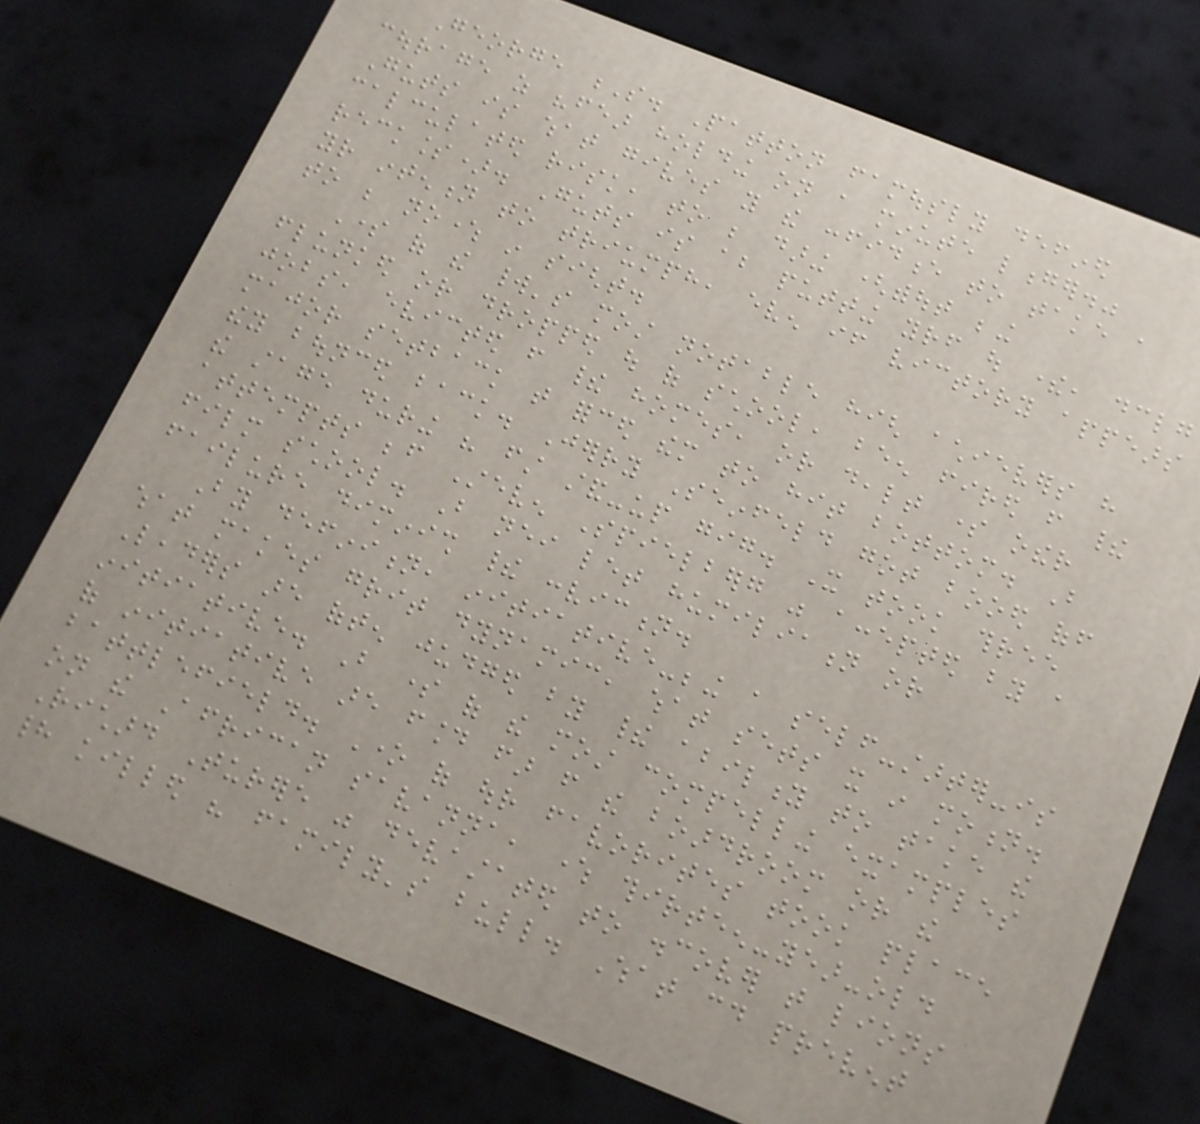George S. Patton famously defined
courage as "fear holding on a minute longer."
Guts is what gives you the confidence to take a
calculated risk, to be daring (without being
reckless). Guts is about putting yourself out there, declaring
your intention to triumph, even if victory appears
to be nowhere in sight.
Some of the world's most notable high achievers have
flunked or dropped out of school, been fired from their
jobs, evicted from their homes, or dealt some other
major setback that forced them to hit bottom. But
they bounced back. Jerry Seinfeld got booed off
the stage during his first stand-up gig. It took three
attempts before Steven Spielberg was accepted by a
film school. But neither let humiliation or
failure diminish their conviction.
By definition, initiative-being a self-starter-is
what makes grit dynamic, what sets it in motion.
Leaders are often judged by their ability to take the
initiative. But some of the most compelling examples
of initiative are found far from the boardroom or the
battlefield. One of our favorites took place
on the African savanna, where thirteen-year-old
Richard Turere was devastated to discover that lions
had killed his family's bull. What could prevent
